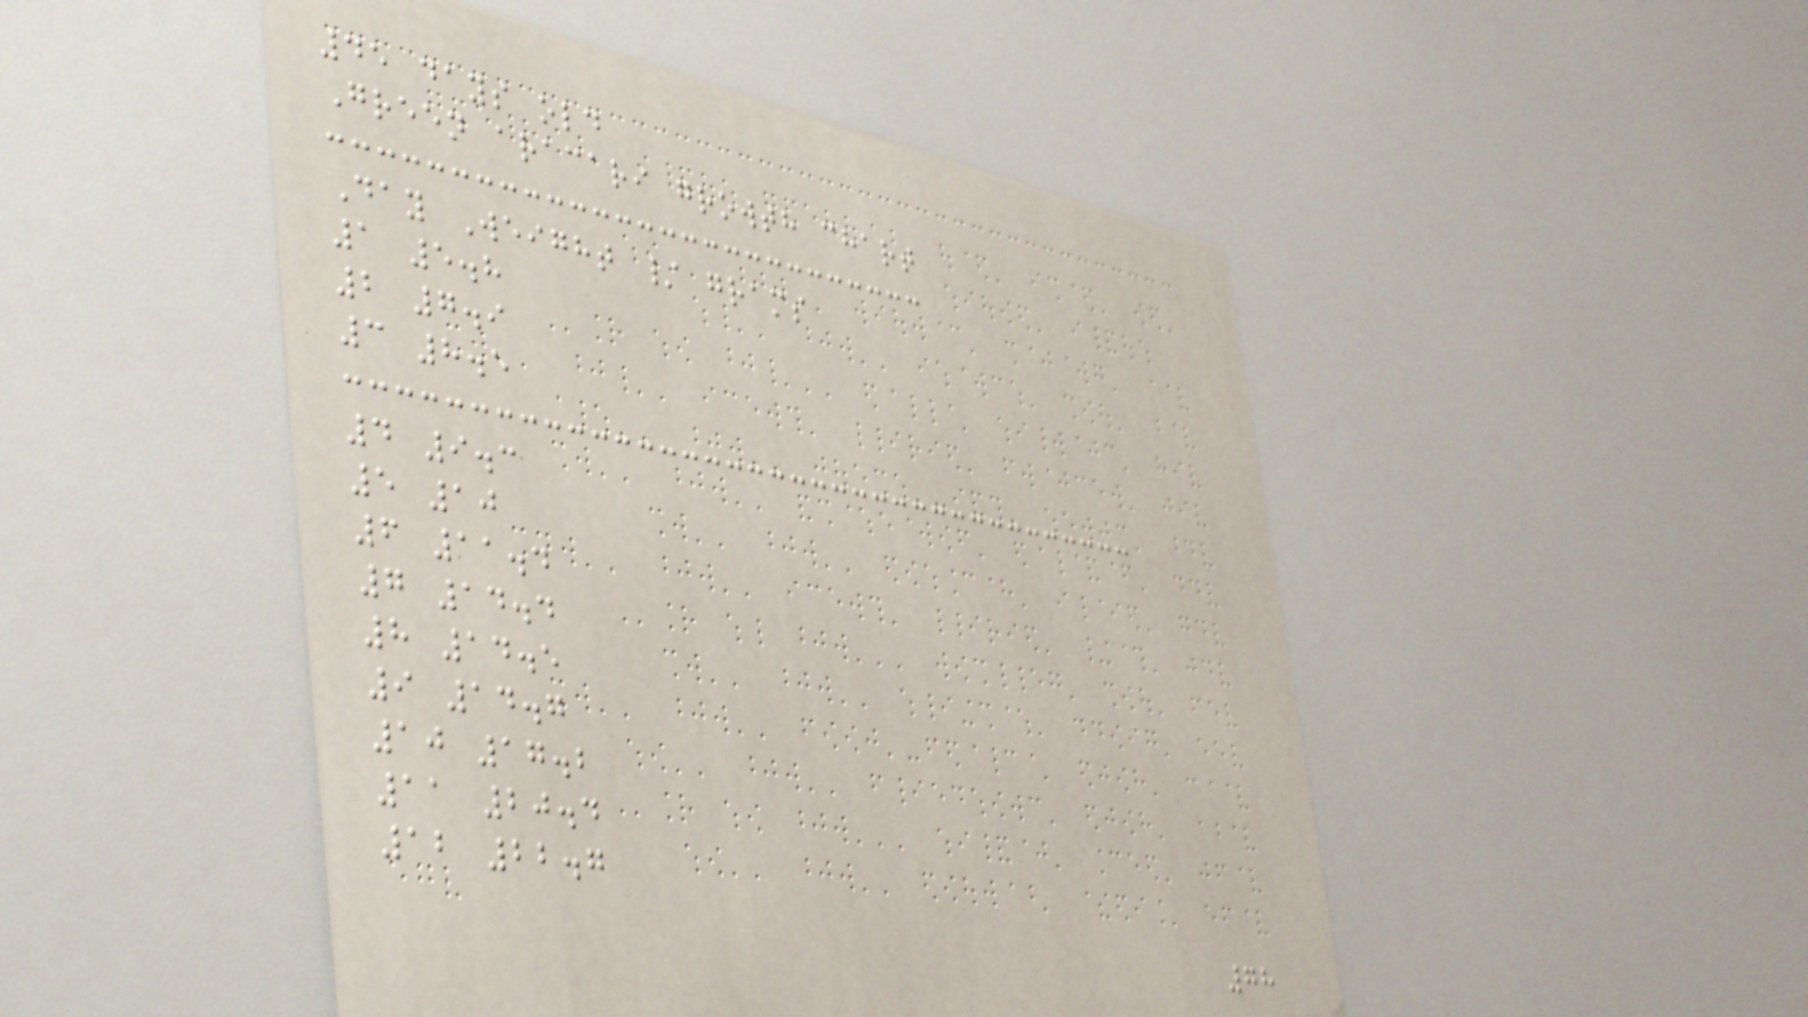45 days old
Green aracari growth chart
Day Weight / grams
1 5.8
2 7.9
3 8.5
4 9.3
5 10
6 11.4
7 14.4
8 14.5
9 14.7
10 17.2
11 20.4
12 22.7
78
